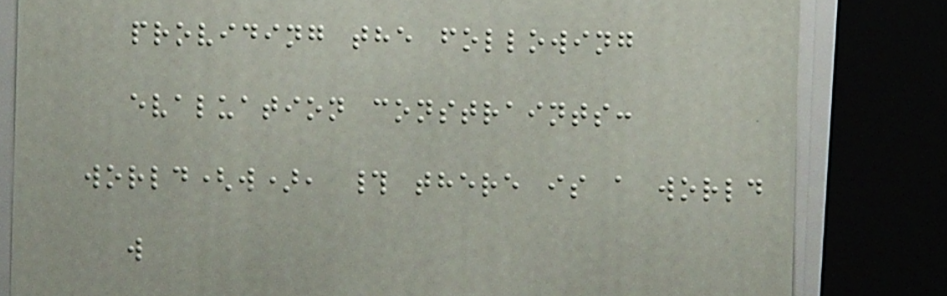providing the following
evaluation constraints:
world(w), # there is a world
w
